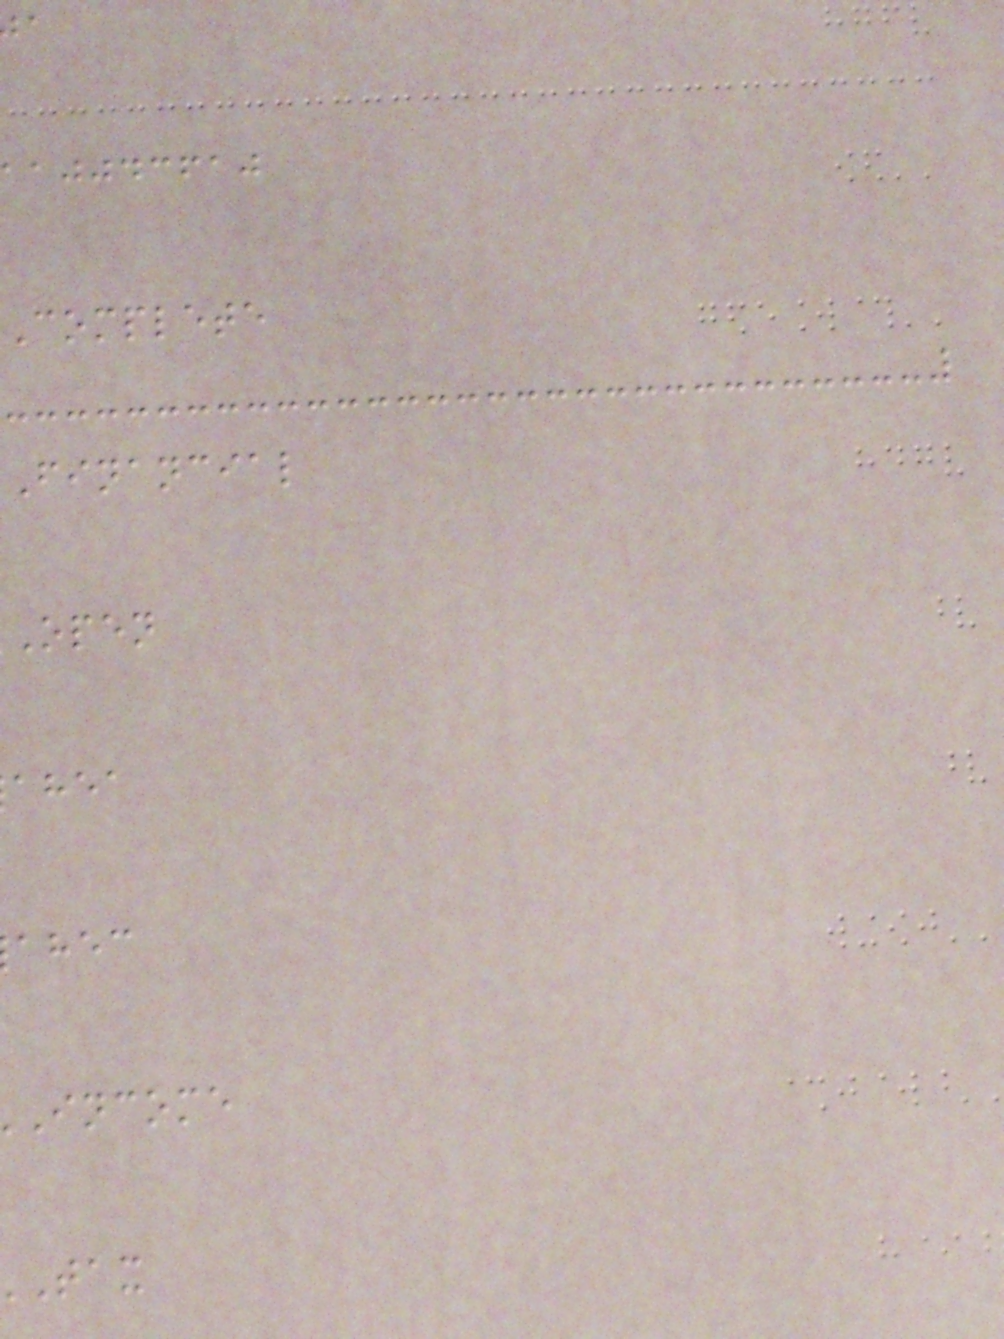aajjdcfaj
complete
financial
open
ahea
ahec
income
